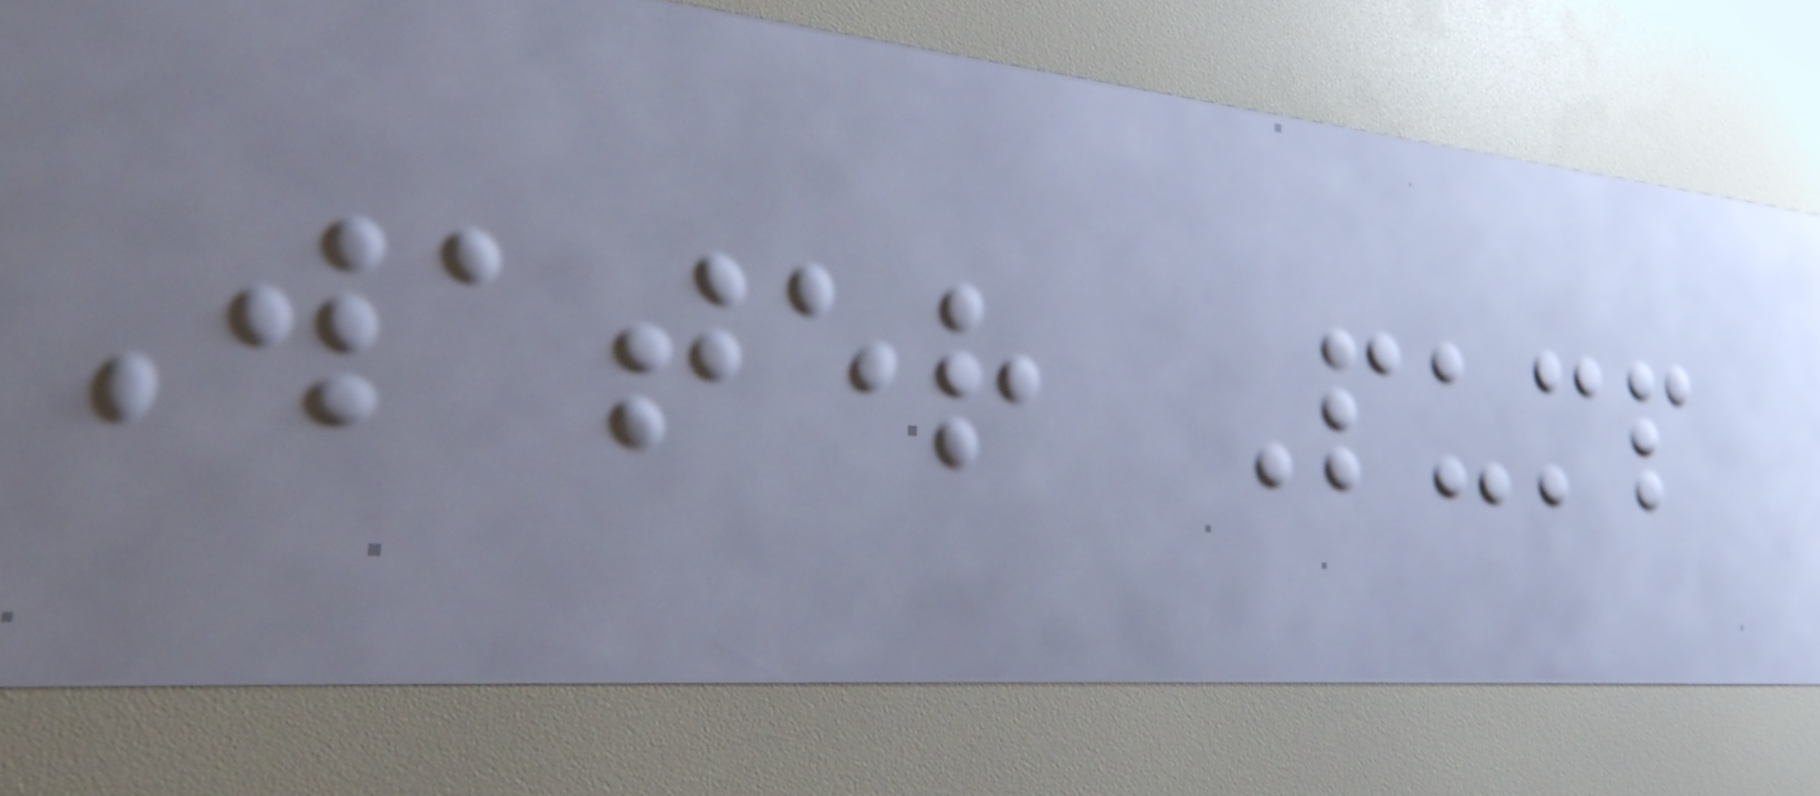Water Pump
